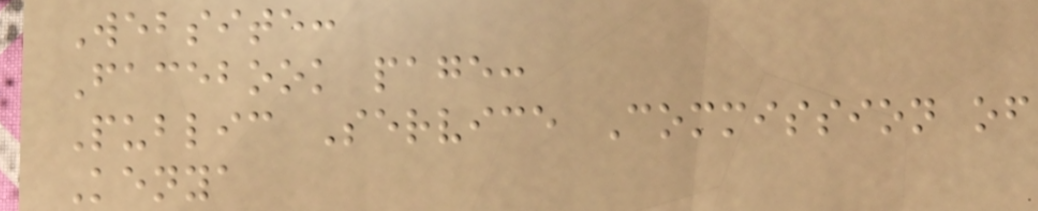Website:
Facebook page:
Public Service Commission of
Kenya
